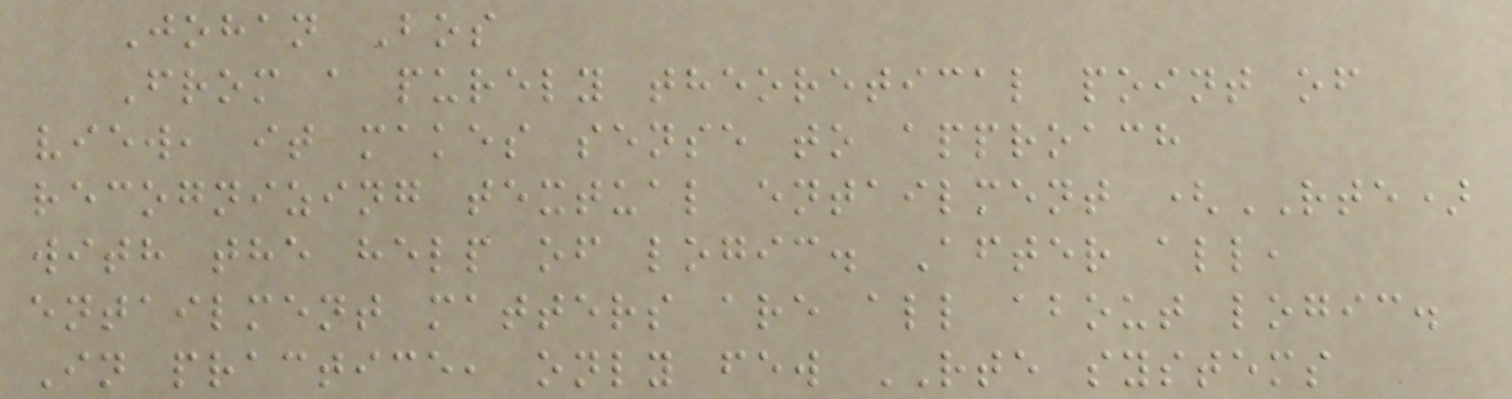Johan Bos
From a purely theoretical point of
view, it makes sense to approach
recognizing textual entailment (RTE)
with the help of logic. After all,
entailment matters are all about logic.
In practice, only few RTE systems
